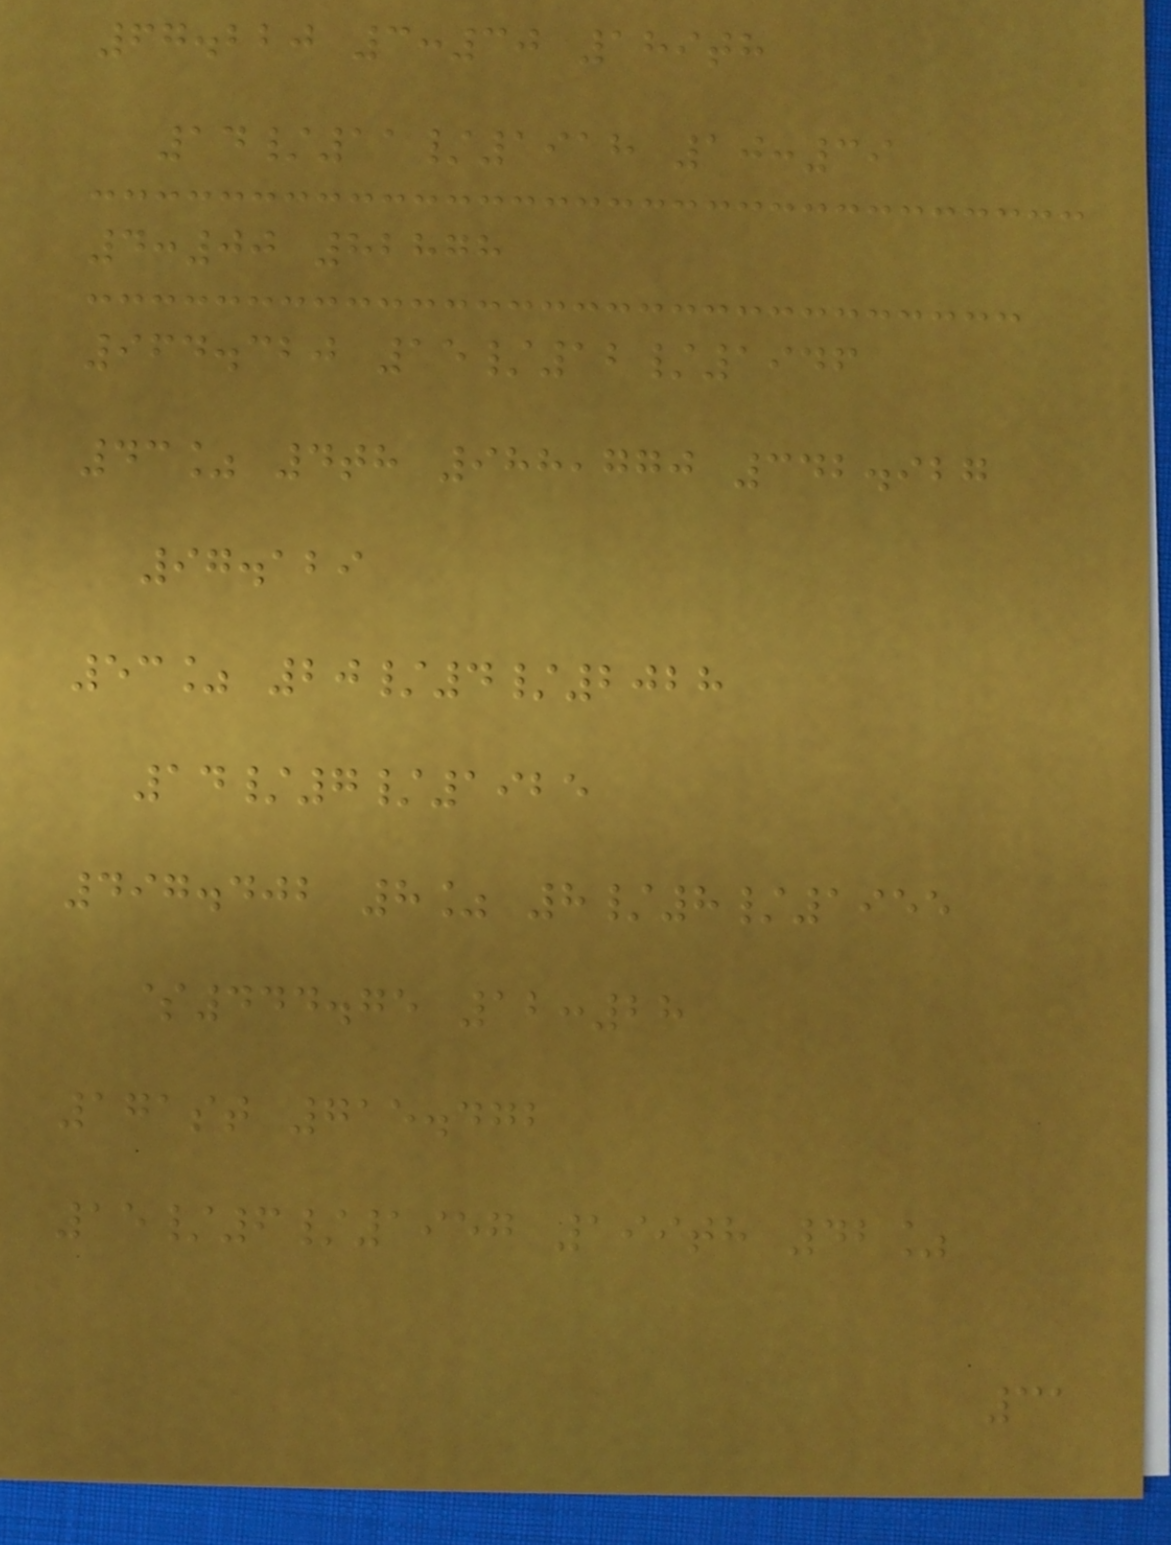67.220 3:30 189th
14/11/1918 10:39
4:00 82878
964.320 15/12/1946
43% 4th 988,770 342.927
97.129
53% 20/4/2028
14/7/1925
497.402 8% 8/8/1955
$444.75 12:28
171st 715.472
15/6/1957 199th 42%
31
